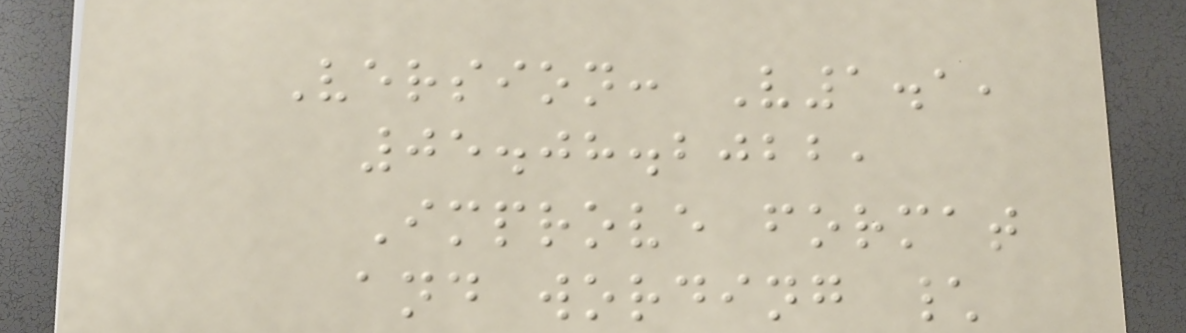Version: V1.1,
05.08.2022,
Improve format
and wording \
